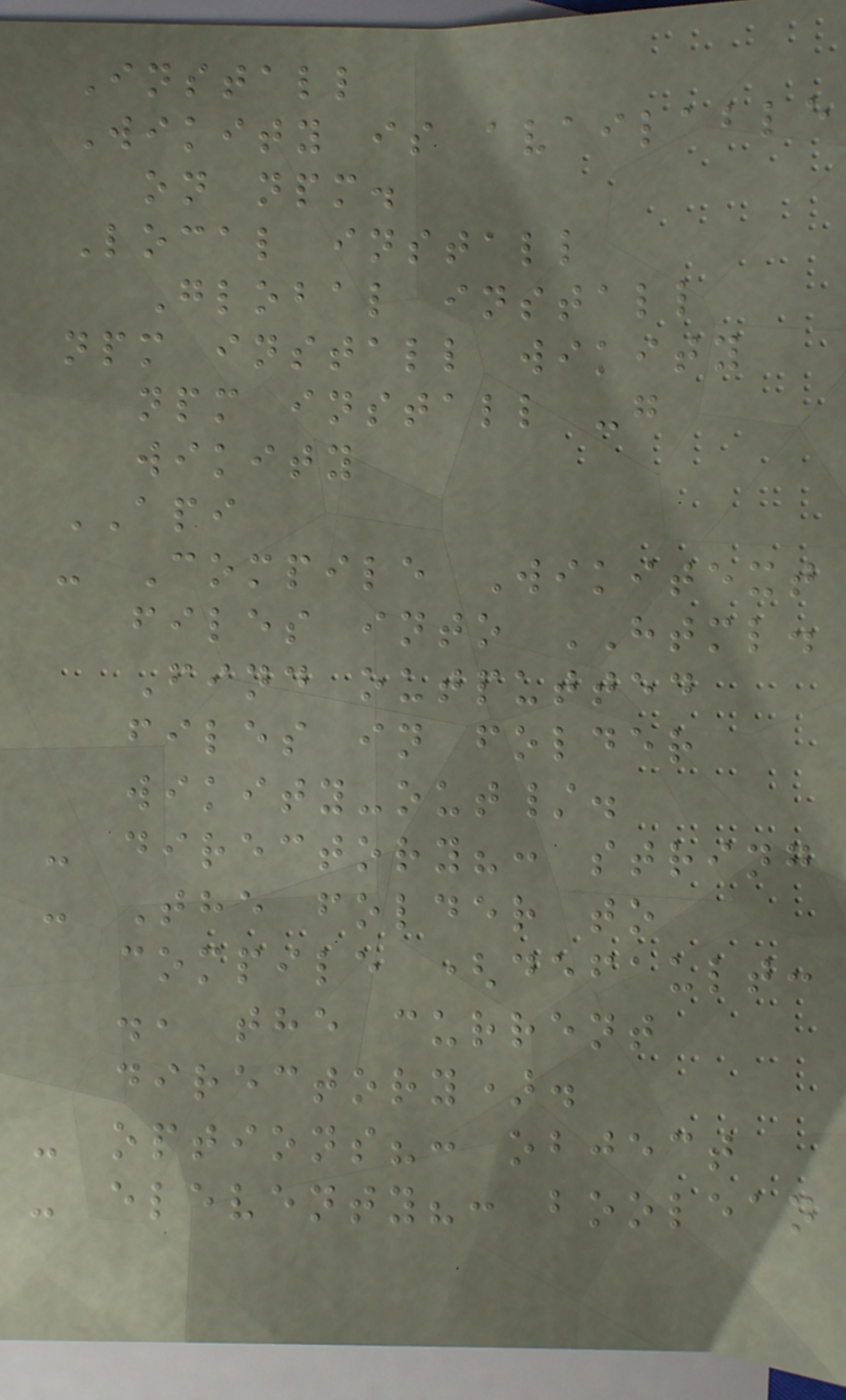Install
Wikity is available
on npm.
Local install
Global install
npm install wikity
npm install -g
wikity
API
- Compile Wikitext
files into HTML.
Find outputted
files in folder
wikity-out/.
- directory?: string
- The folder to
compile (default:
., the current
directory).
- options?: object
- eleventy?: boolean
